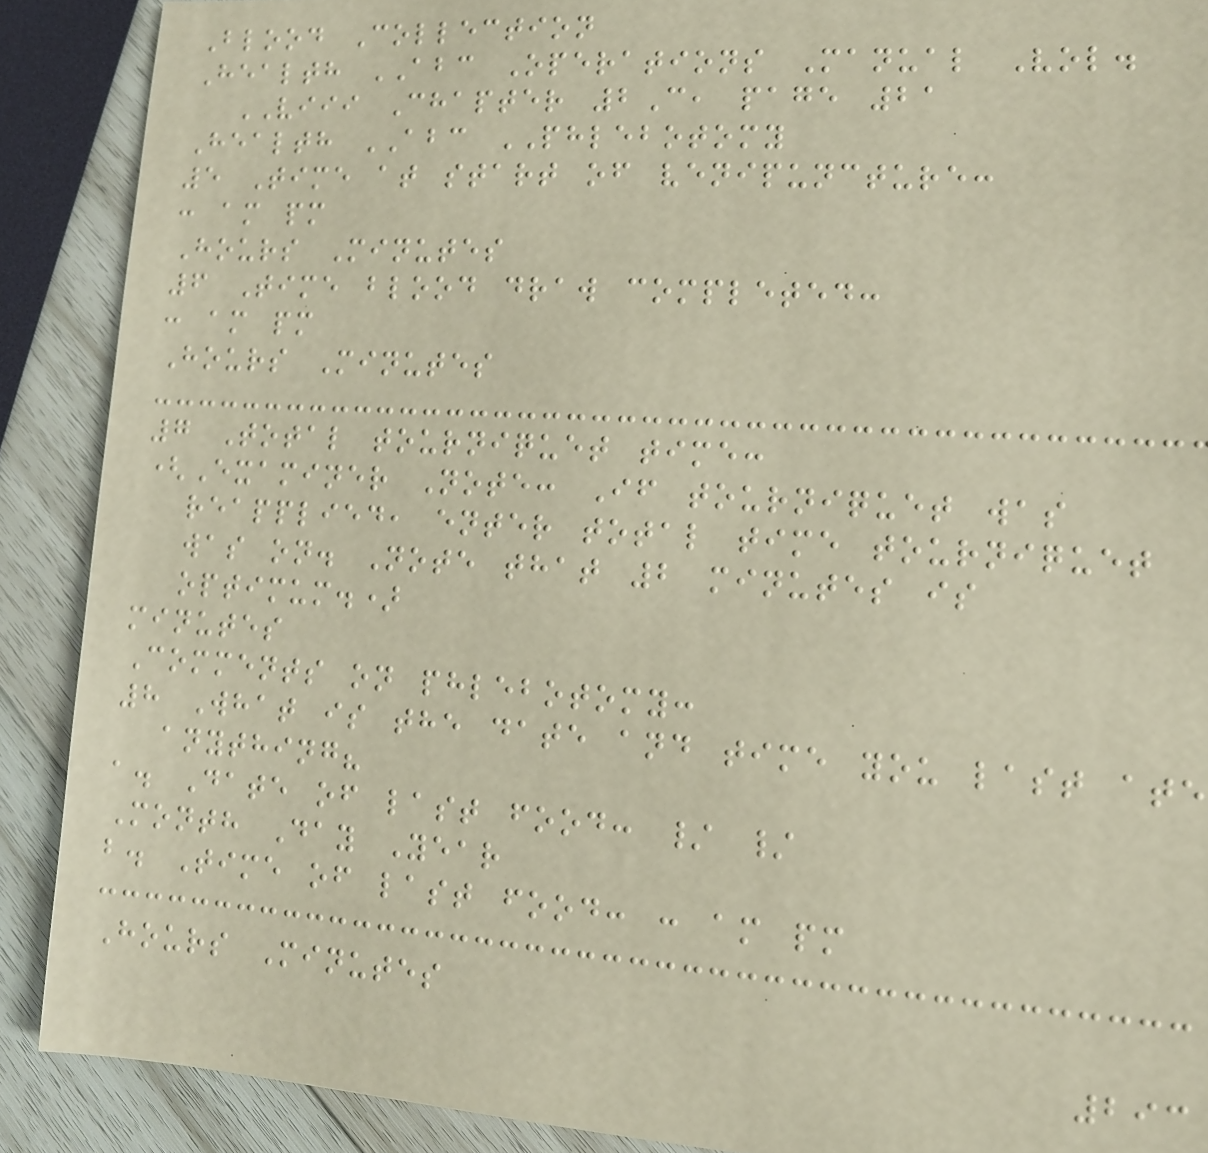Blood Collection
Health ABC Operations Manual Vol.
VIII Chapter 2C, page 21
Health ABC PHLEBOTOMY
5 Time at start of venipuncture:
: am pm
Hours Minutes
6 Time blood draw completed:
: am pm
Hours Minutes
7 Total tourniquet time:
(Examiner Note: If tourniquet was
reapplied, enter total time tourniquet
was on. Note that 2 minutes is
optimum.)
minutes
Comments on phlebotomy:
8 What is the date and time you last ate
anything?
a. Date of last food: / /
Month Day Year
b. Time of last food: : am pm
Hours Minutes
293
